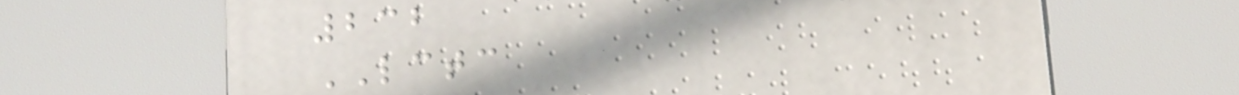232
LCTC
